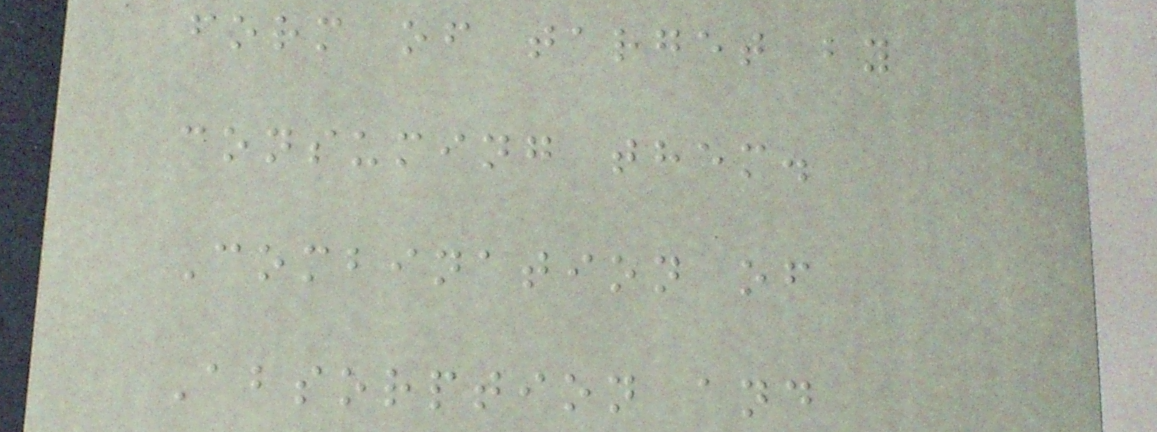form of target by
consuming them.
Combination of
Absorption and
